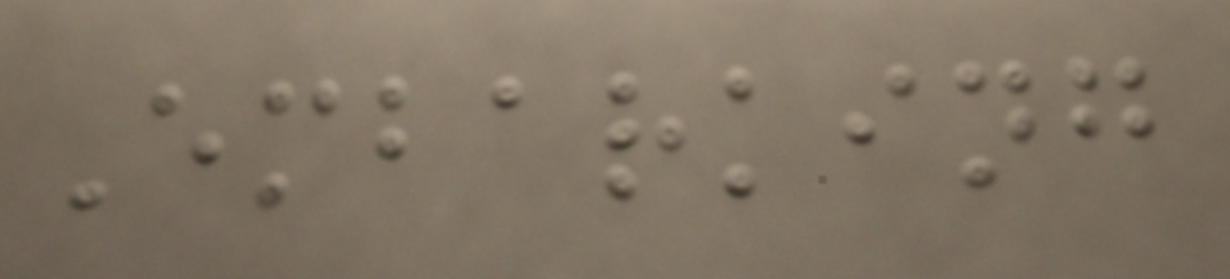Embarking
